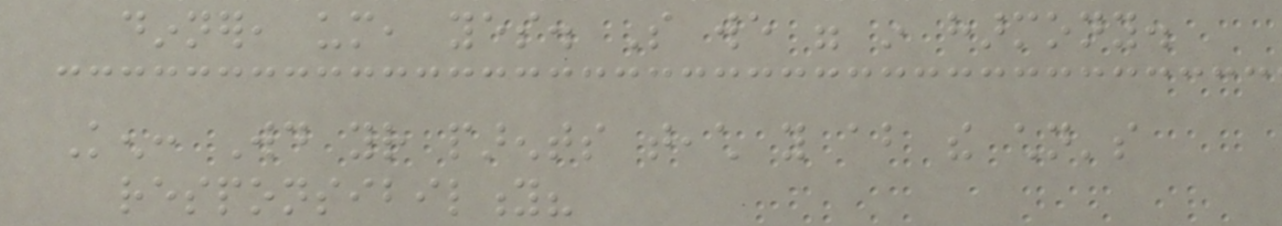dinner, um, yes. So we were in harmony.
Ken: Would your parents teach you about the children's
responsibility?
